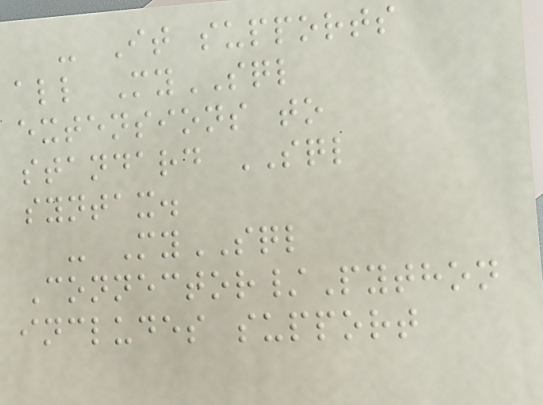- It supports
all MySQL
extensions to
standard SQL
syntax.
- MySQL
Connector/Python
includes support
